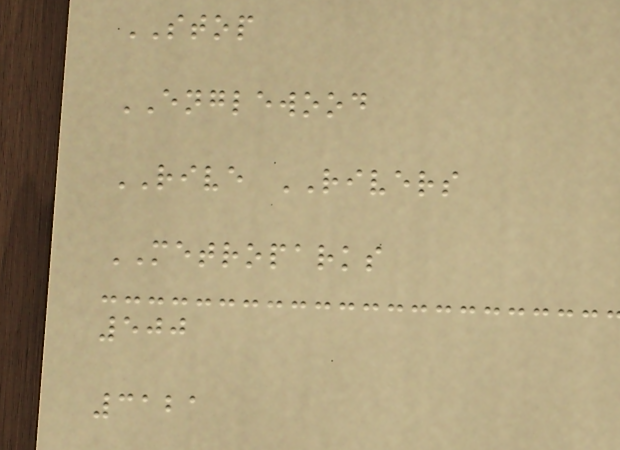STOP
ENGLEWOOD
RIVE RIVERS
METROPARKS
500
3121
